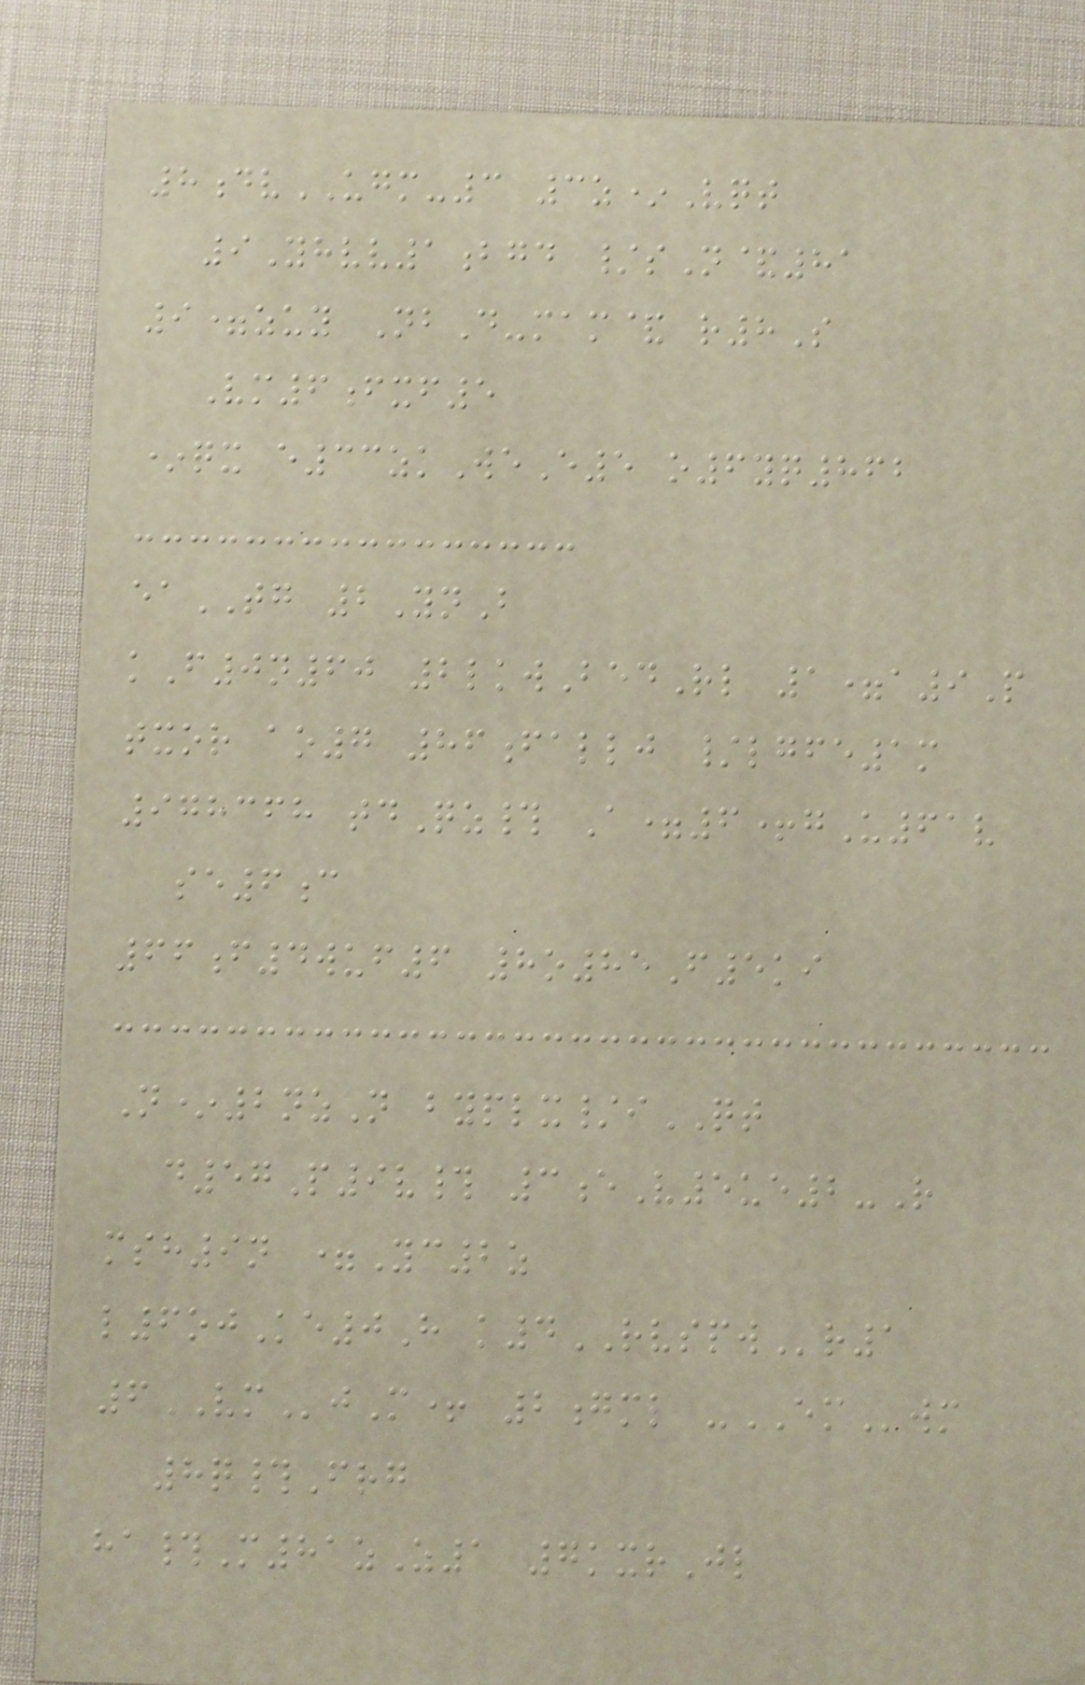8dvUGM-3 3z*Vqt
9Yhvv1bgd /sN&81
9=zuy NbD-mam& r8S
Vm6fxf5
*qx e33zkWeE5 o6yq862
eaTG 2YnB
kF0n60 2lkwBedRl 1=a9P
txor ao7 86fallj /lgfe1m
978368 tdQz# A=6+gU61v
se6c
66f4wuf6 8o85F5ki
N*2nzN byplx/iQT
d57P9v# 3eV5ue2-R
msh9n =Yc2z
l6ojKe0H k4RVSPWr1
6VMjM+ 2gml -EMwm
8q#Frg
ha#M81zZ1 7kxrJl
